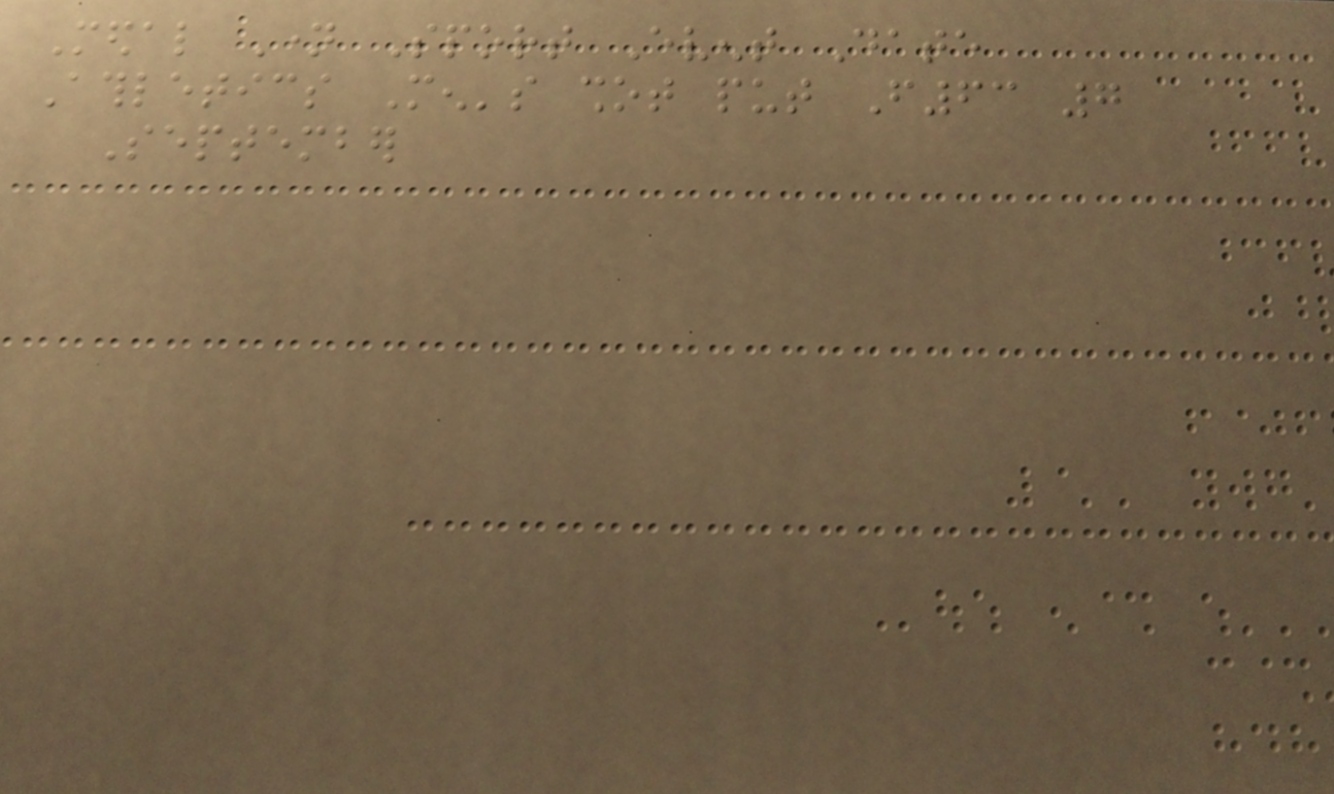Medal Name Sport Event Date
Athletics Men's shot put F63 7
September
